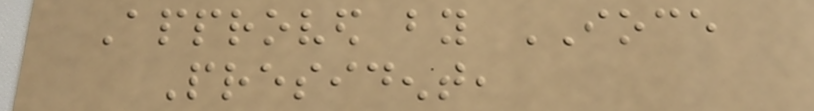Approved by IOCE
President,
